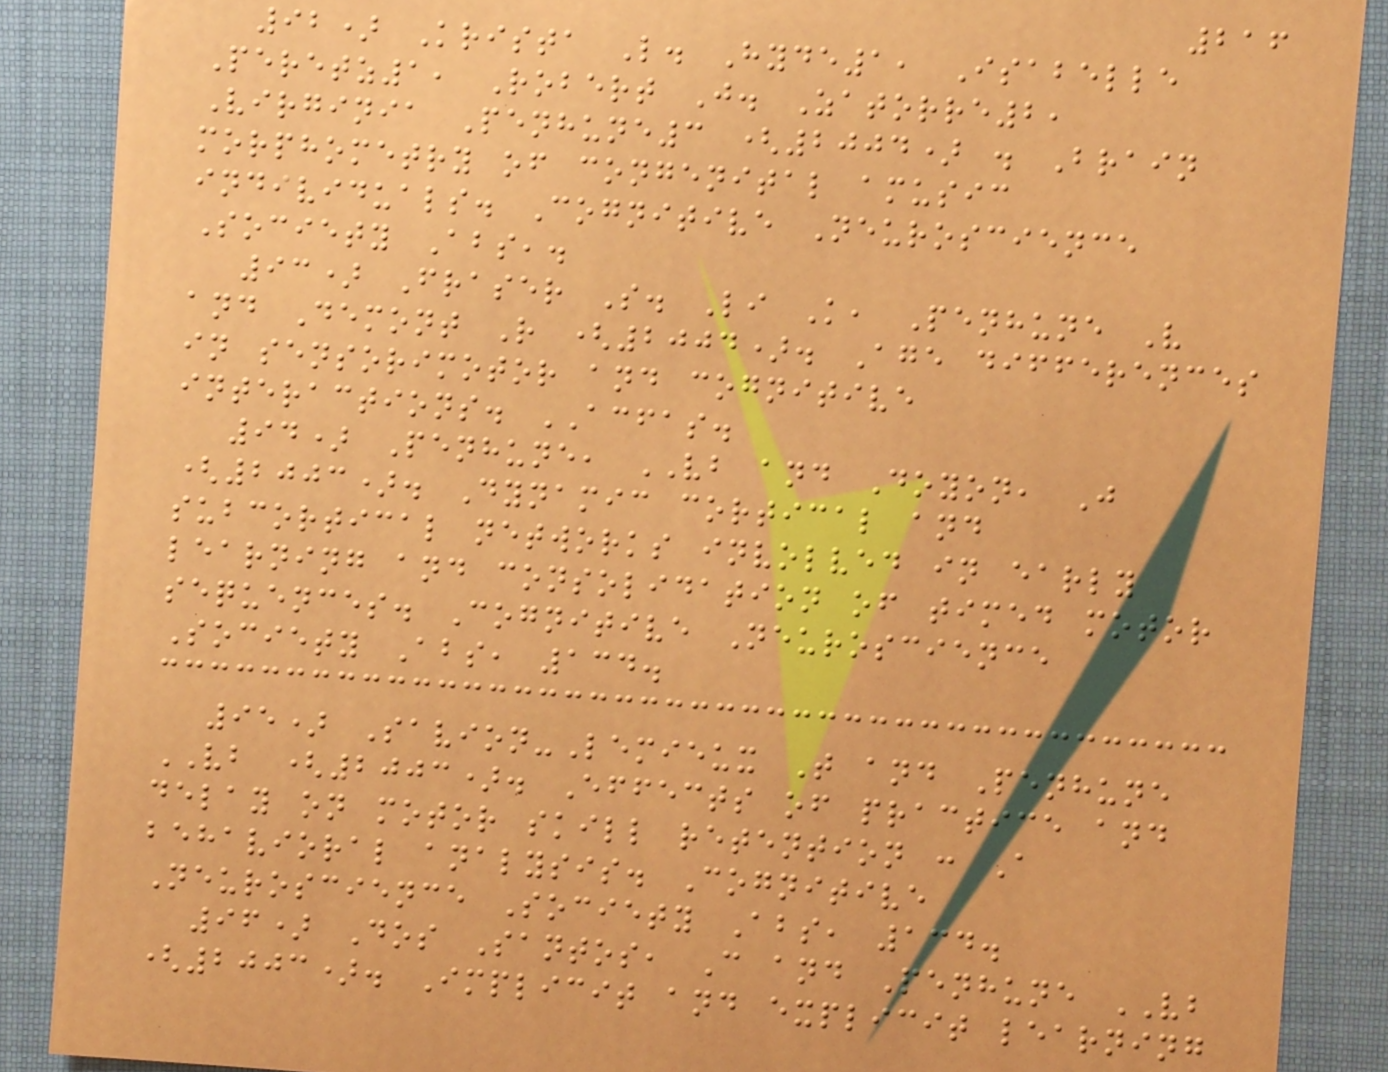216
92) Krista L. Hyde1, Isabelle
Peretz1, Robert J. Zatorre2,
Virginia Penhune3 (2004) . Brain
morphometry of congenital amusic
individuals. Cognitive Neuroscience
Society Abs,.
93) Fraser S. Li K, Penhune V
and Demont R (2004). Age differences
in sensorimotor and cognitive
interactions. ACFAS.
94) Penhune, VB and Doyon, J
(2003). Dynamic cortical and
subcortical networks involved in early
learning and consolidation of timed motor
sequences. Cognitive Neuroscience
Society Abs, 134.
95) Savion-Lemieux T and Penhune
VB (2003). Effects of practice and
delay on motor skill retention : A
behavioral analysis. Cognitive
Neuroscience Society Abs, 134.
96) Dos Santos, C and Penhune VB
(2003). Implicit and explicit learning
